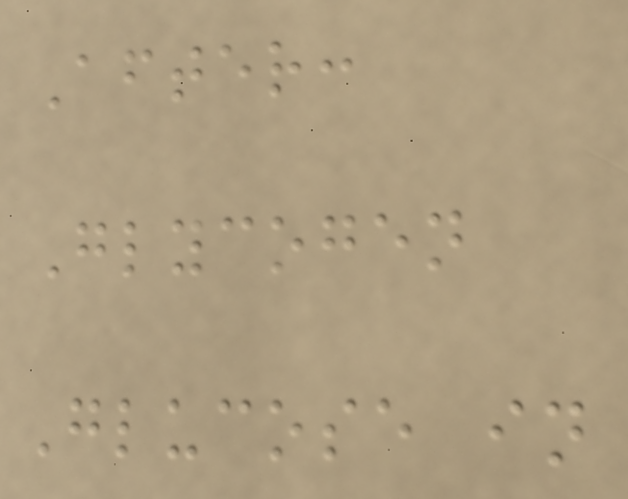After:
Glycogen
Glucose in
